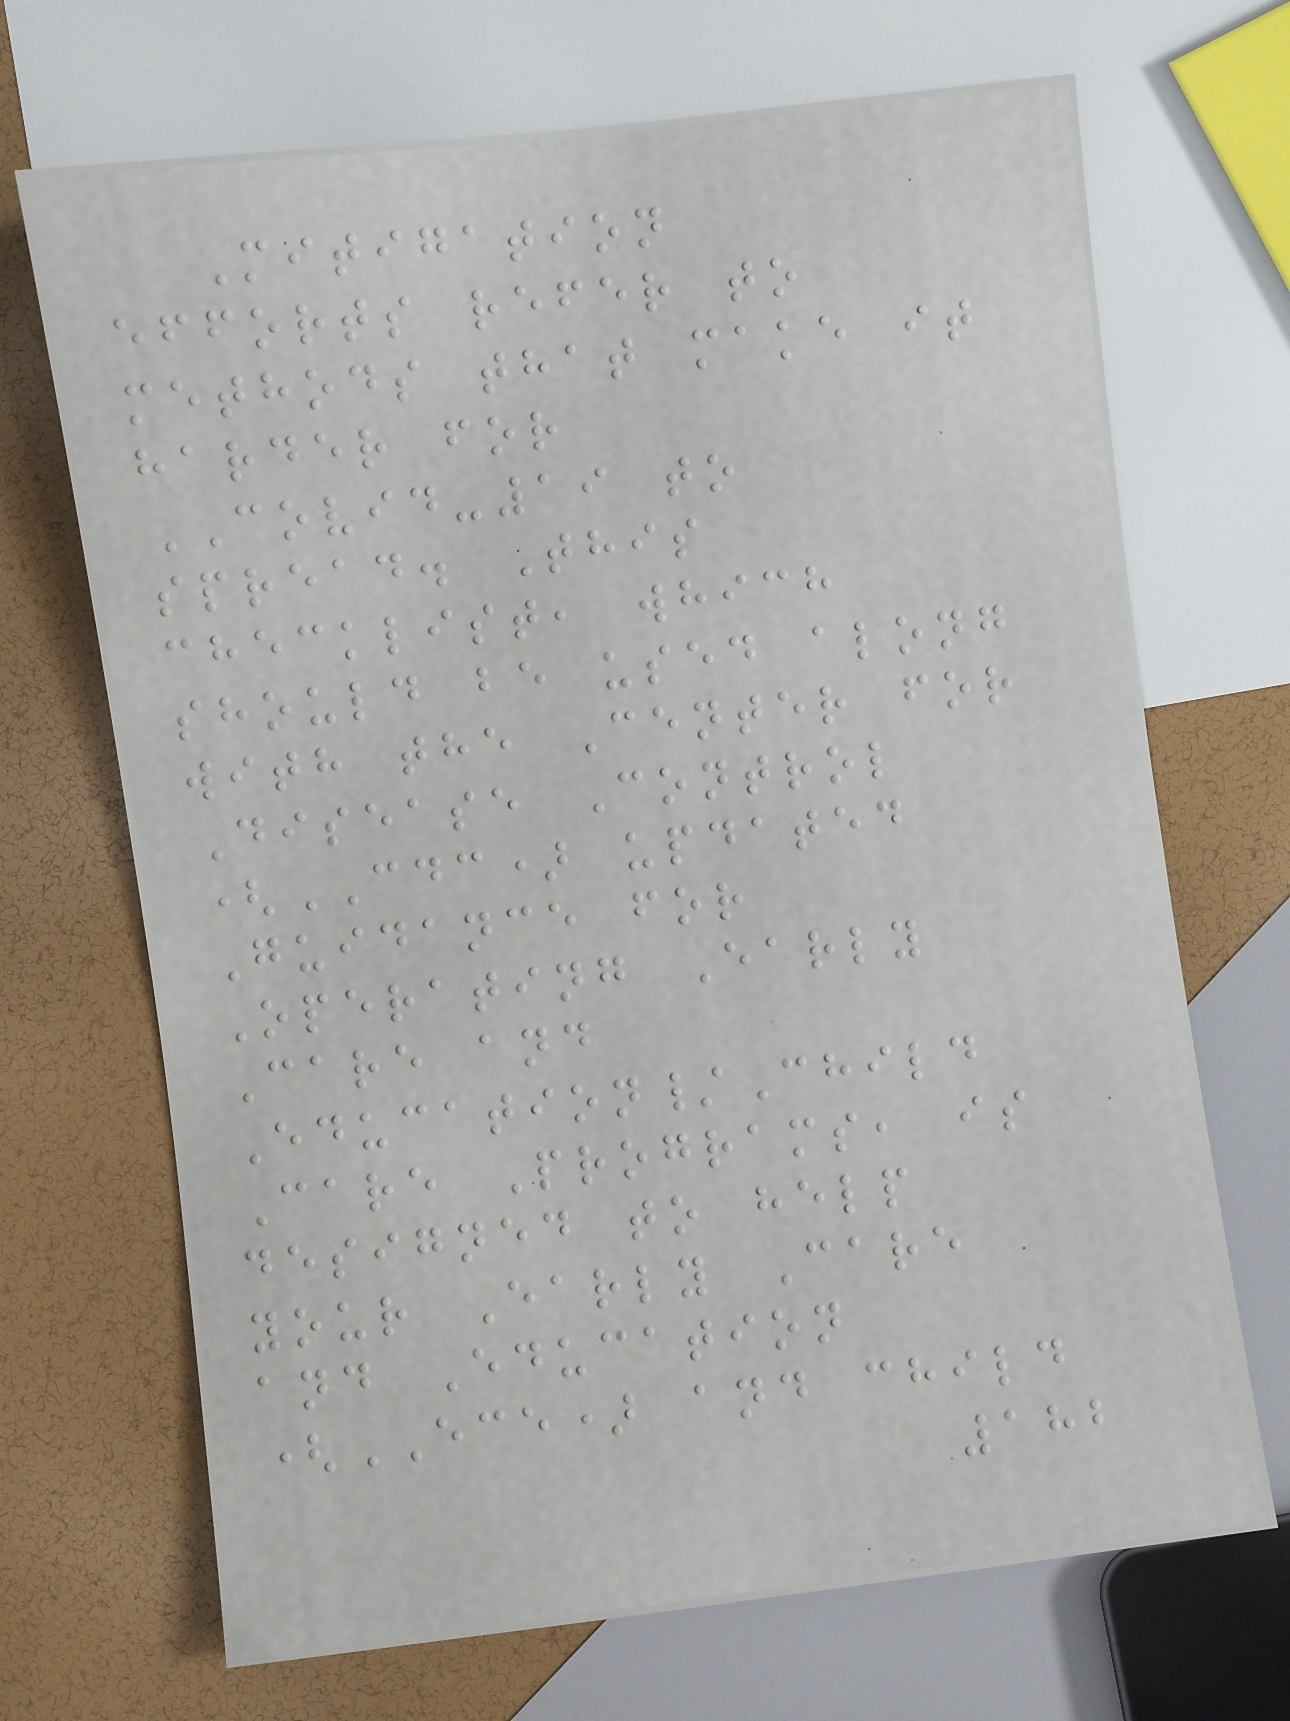Mitigation
efforts refer to
methods that make it
harder for
COVID-19 to
spread. This
checklist, which
should be used along
with the Center for
Disease Control
(CDC) updated
Guidance for
Operating Early
Care and
Education/Child
Care Programs, is
designed to help
your Early Care
and Education
(ECE) and child
182
